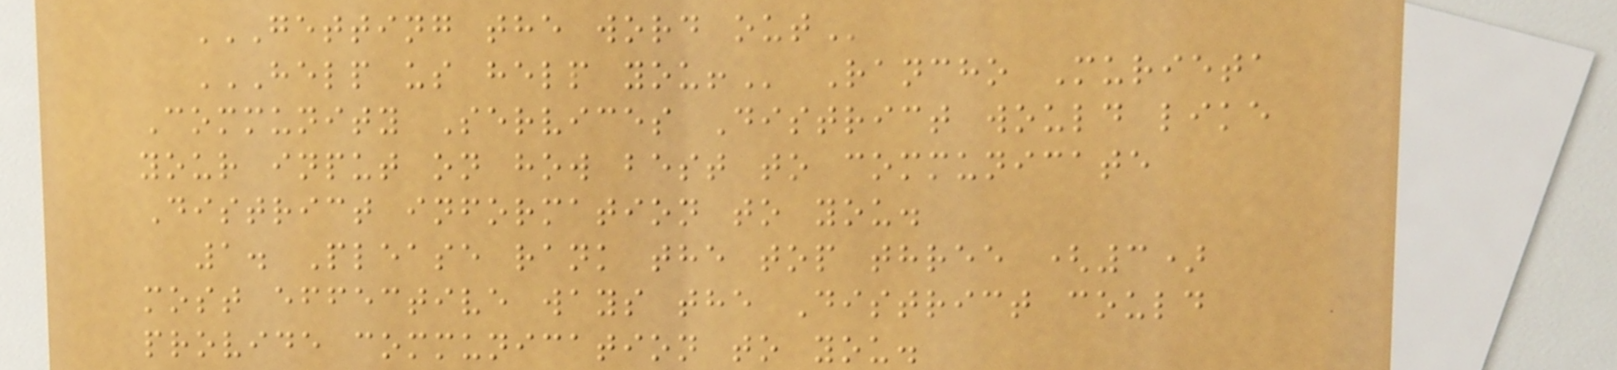GETTING THE WORD OUT
HELP US HELP YOU! Rancho Murieta
Community Services District would like
your input on how best to communicate
District information to you.
1. Please rank the top three (3)
most effective ways the District could
provide communication to you.
